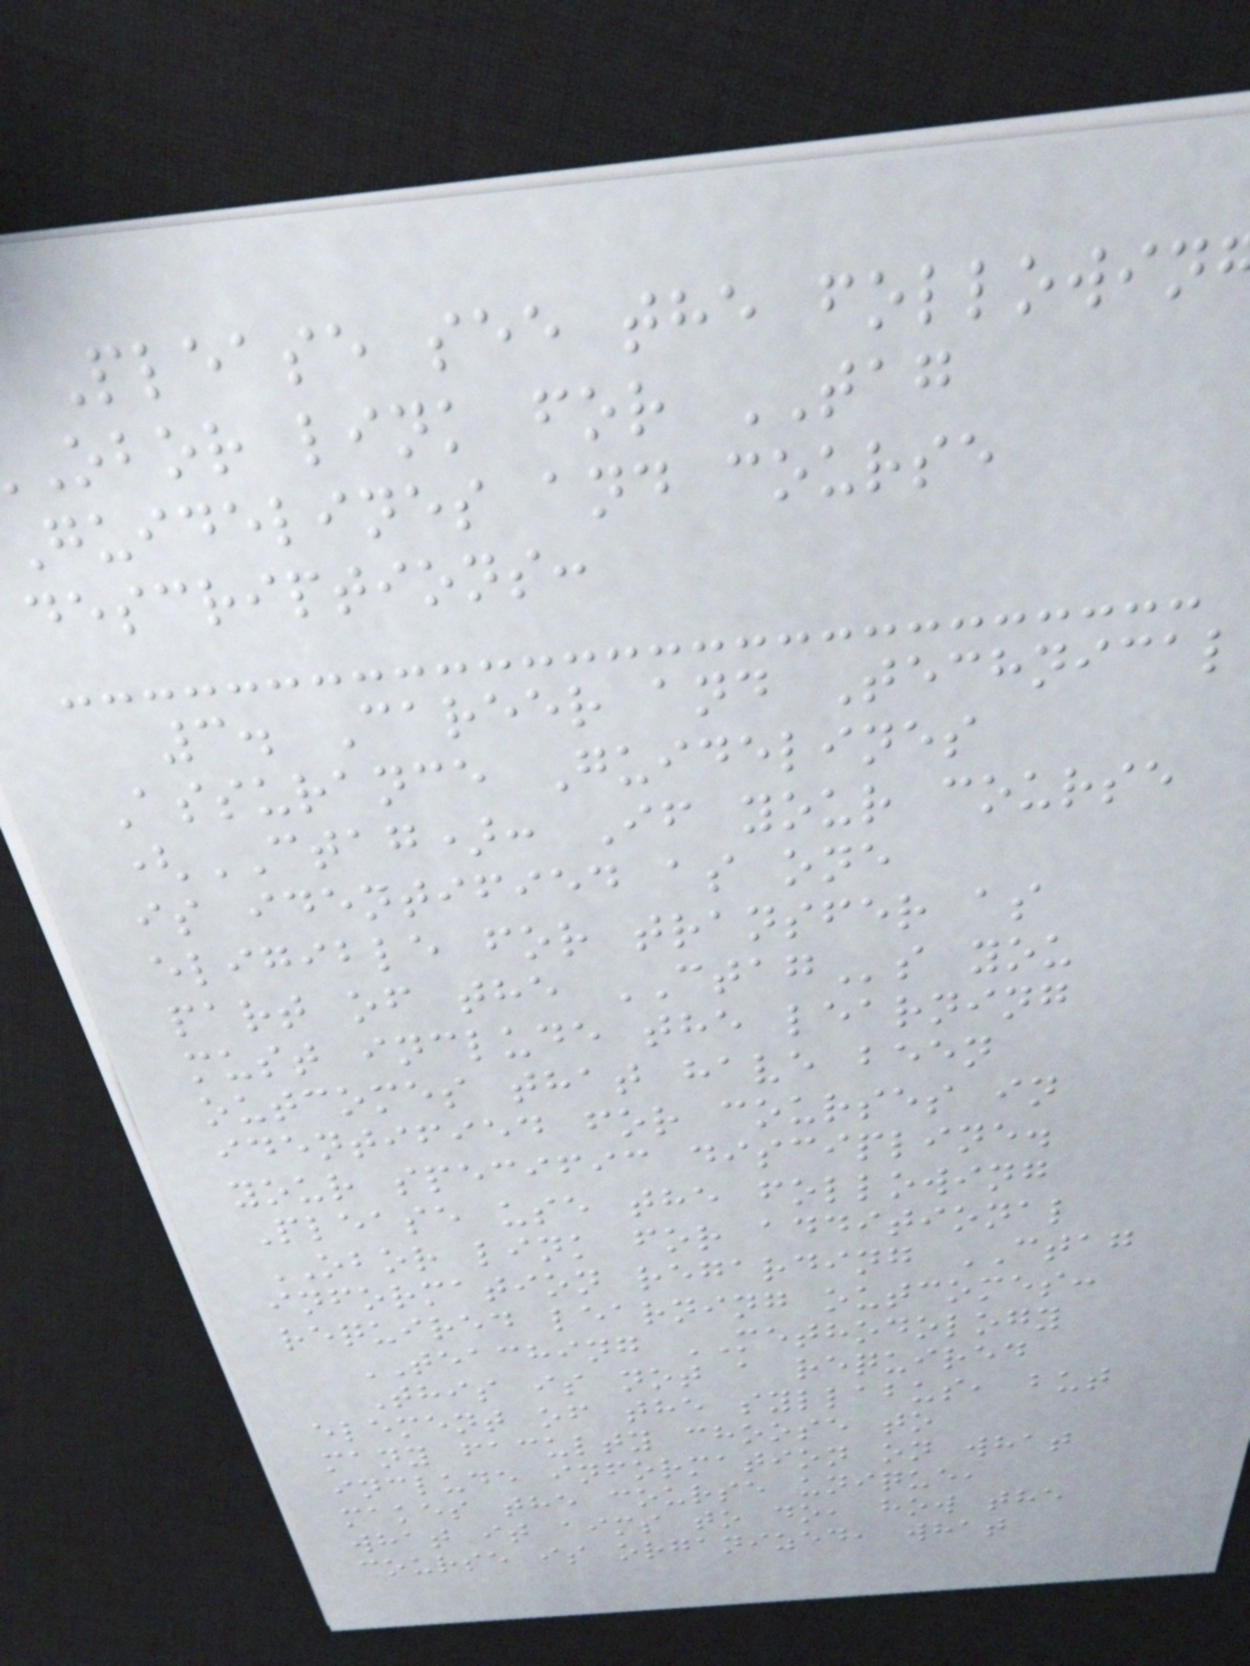Please see the followin
obor link for TAG
guidelines and course
descriptions:
3. Career and Technical
Assurance Guidelines
(CTAG): If your course
is identified as one
eligible for transfer as
part of the CTAGs you
must include the learning
outcomes that have been
identified for courses in
your specific discipline.
Please use the following
OBOR link for additional
information regarding CTAG
required learning outcomes:
TEACHING METHODOLOGY
This is not a required
element of the syllabus, but
many faculty choose to
include information on what
makes the course unique,
what it aims to do, how the
course is organized, what
